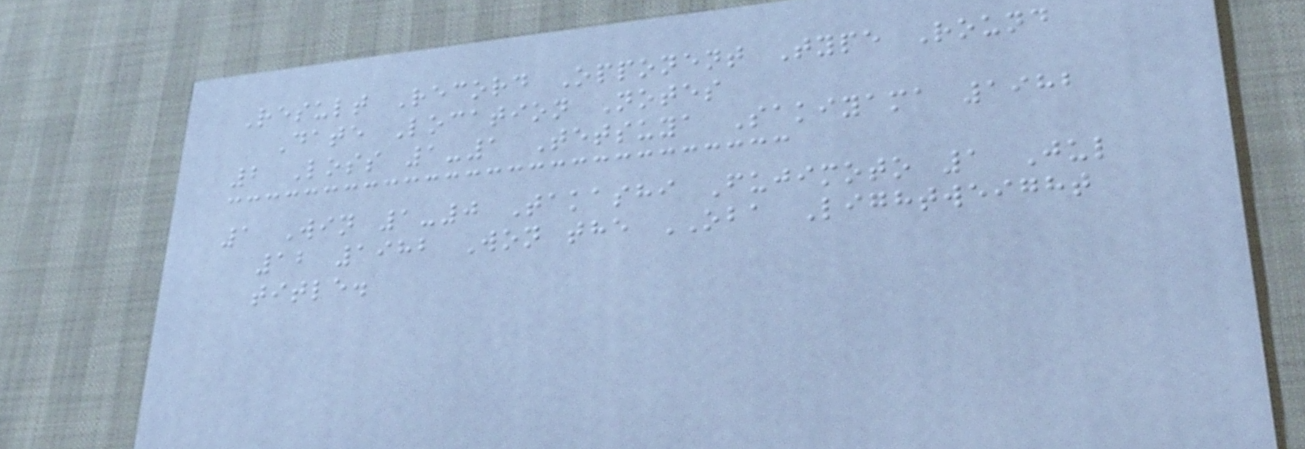Result Record Opponent Type Round
Date Location Notes
2 Loss 1-1 Tetsuya Sakiyama 1982
1 Win 1-0 Takashi Fujimoto 1 Jul
12 1982 Won the OBA Lightweight
title.
